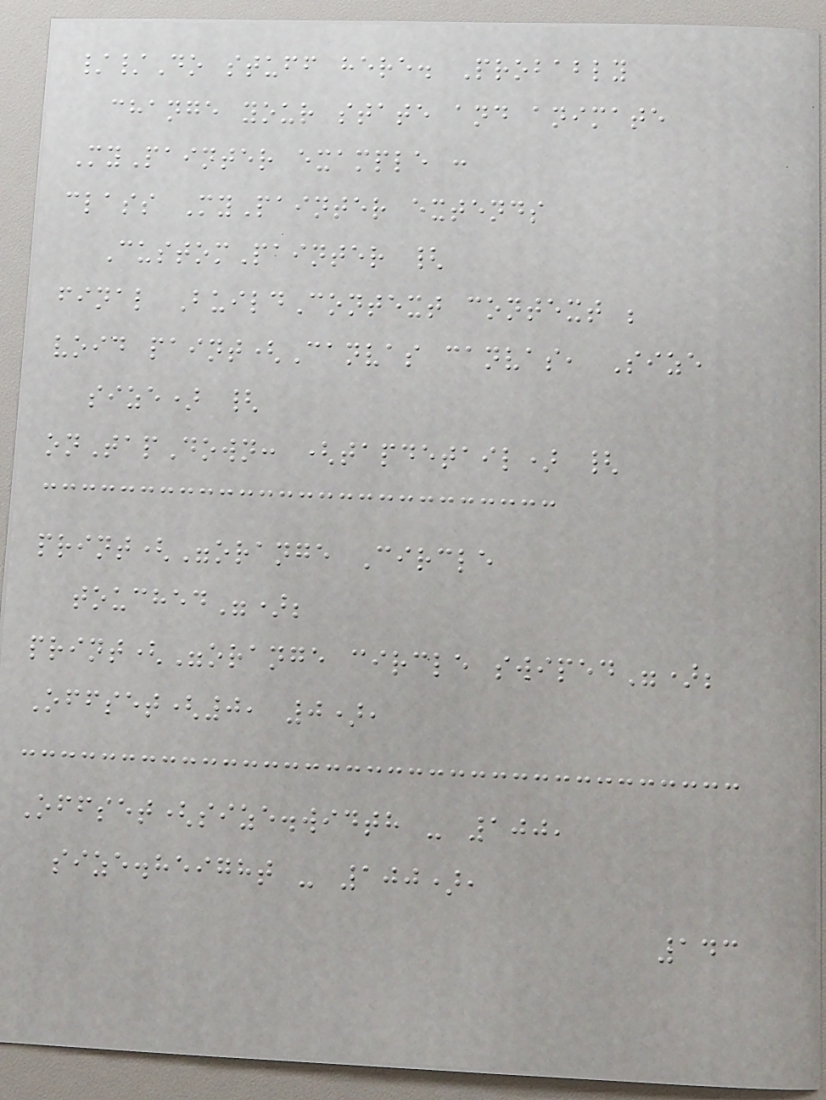//Do stuff here. Probably
change your state and animate
MyPainter example :
class MyPainter extends
CustomPainter {
final BuildContext context ;
void paint(Canvas canvas, Size
size) {
onTapDown: (tapdetail) {
print("orange Circle
touched");
print("orange circle swiped");
Offset(0, 0),
Offset(size.width - 100,
size.height - 100),
143
